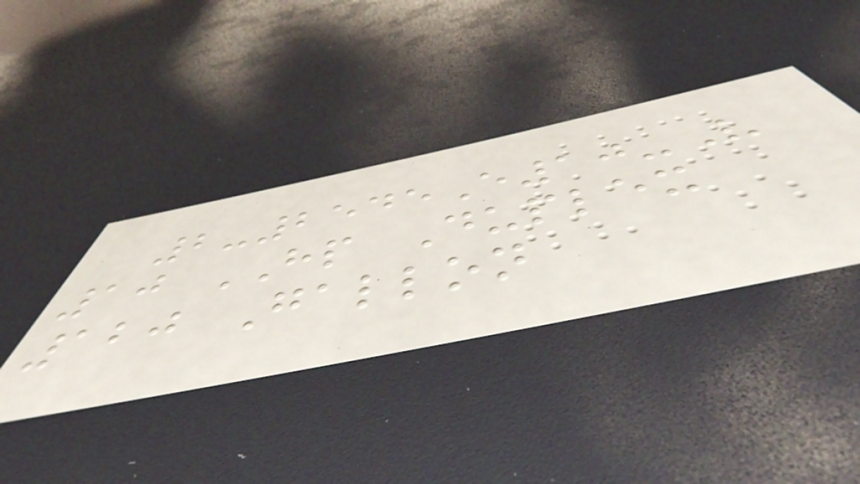2-2545E10-V
10 HP Duplex
120 Gallon
